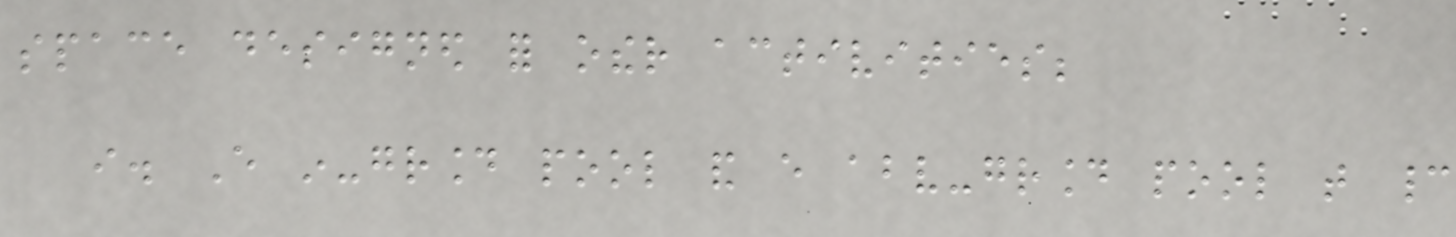space designed for other activities;
i. Every in-ground pool and every above-ground pool that cannot
